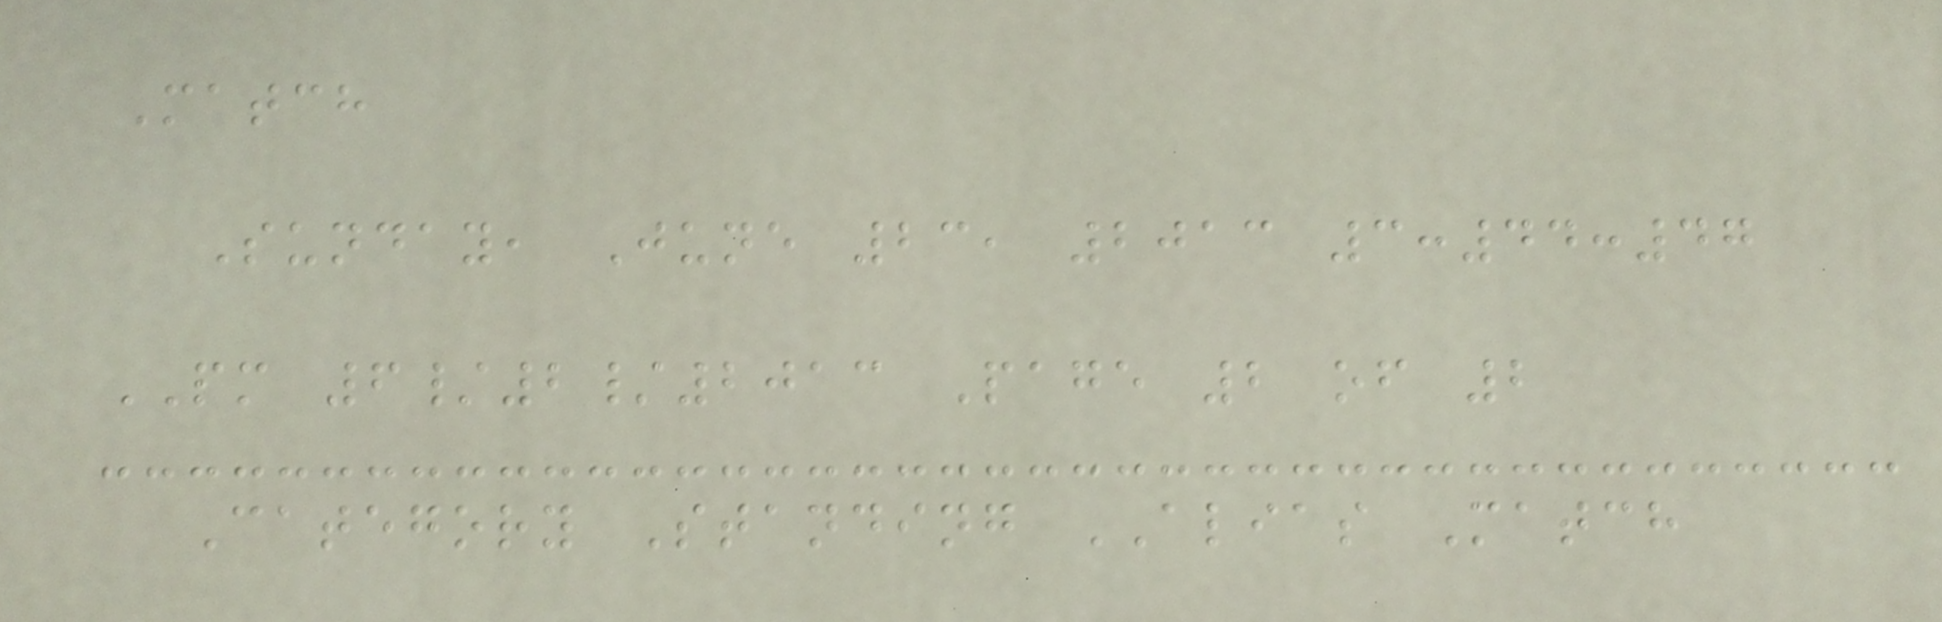Match
Sunday, June 23, 2013 3:44:47
PM 6/2/2013 Page 2 of 2
Category Standing ALIAS Match
